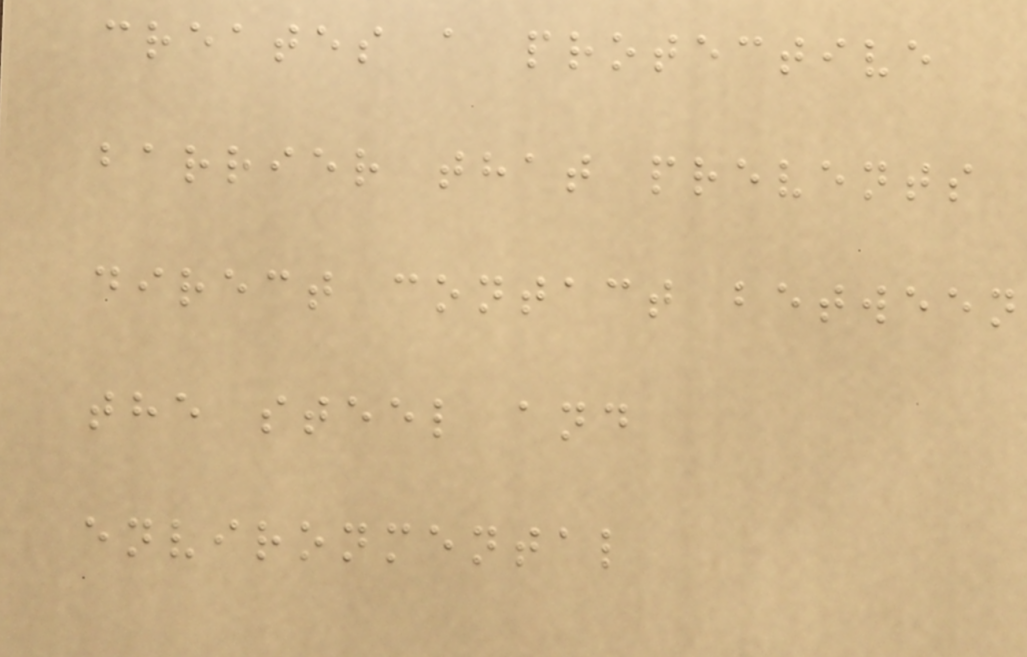creates a protective
barrier that prevents
direct contact between
the steel and
environmental
